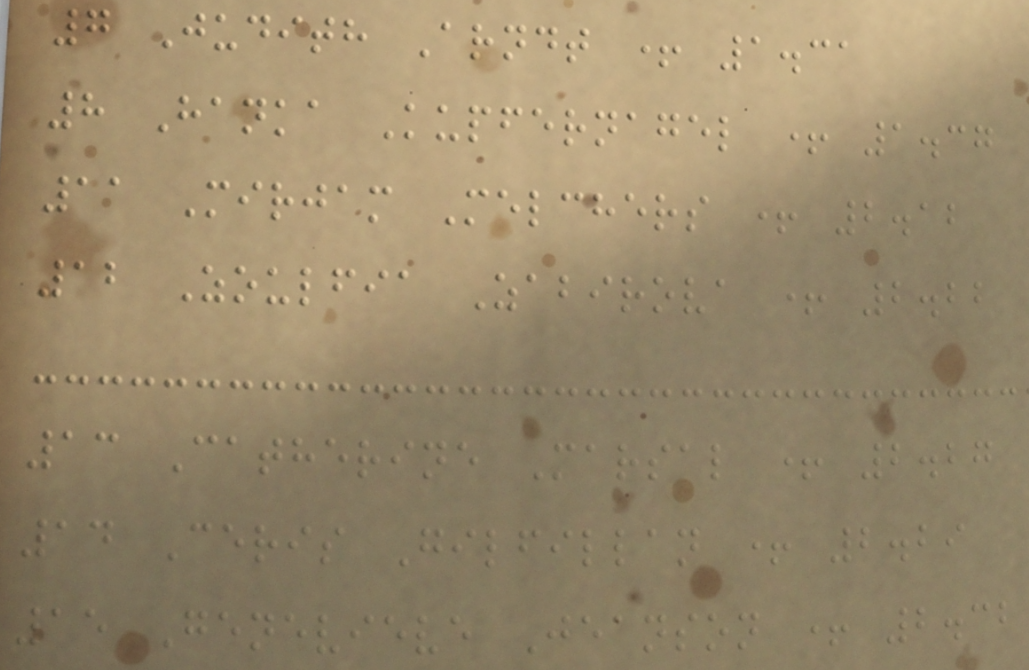7 Judith Arndt + 1.31
8 Hanka Kupfernagel + 1.37
11 Mirjam Melchers + 2.12
12 Zoulfia Zabirova + 2.22
13 Catherine Marsal + 2.27
14 Ceris Gilfillan + 2.29
15 Genevieve Jeanson + 2.32
